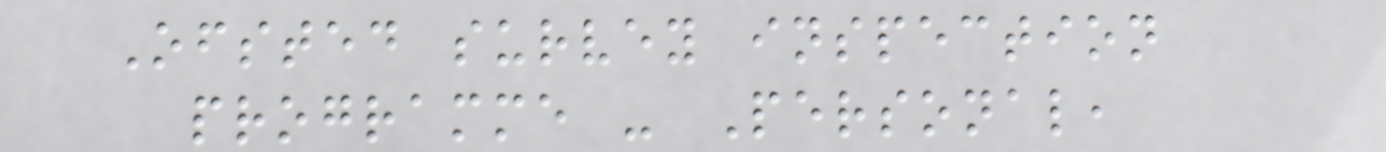Ofsted survey inspection
programme - Personal,
